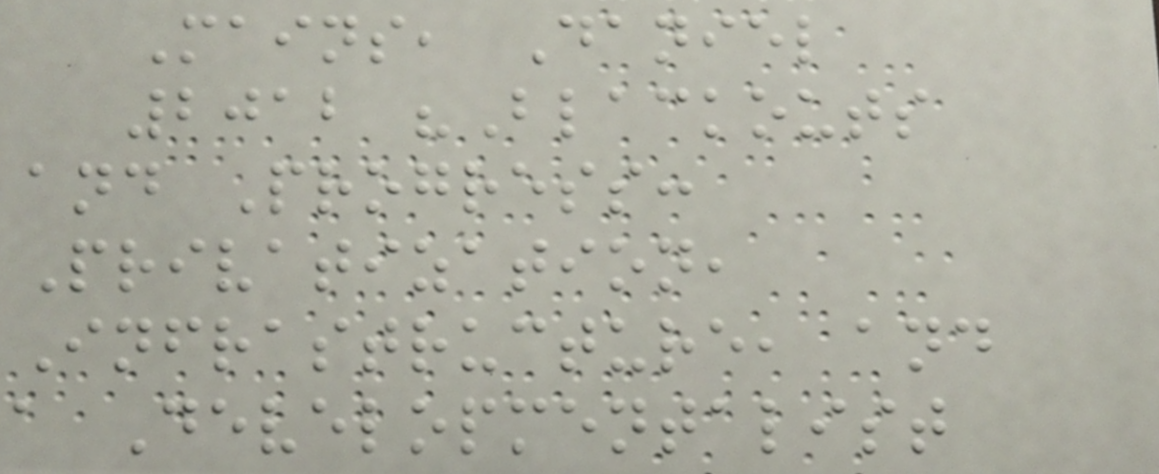Mains, Daniel
2012 "Blackouts
and Progress:
Privatization,
Infrastructure, and
a Developmentalist
